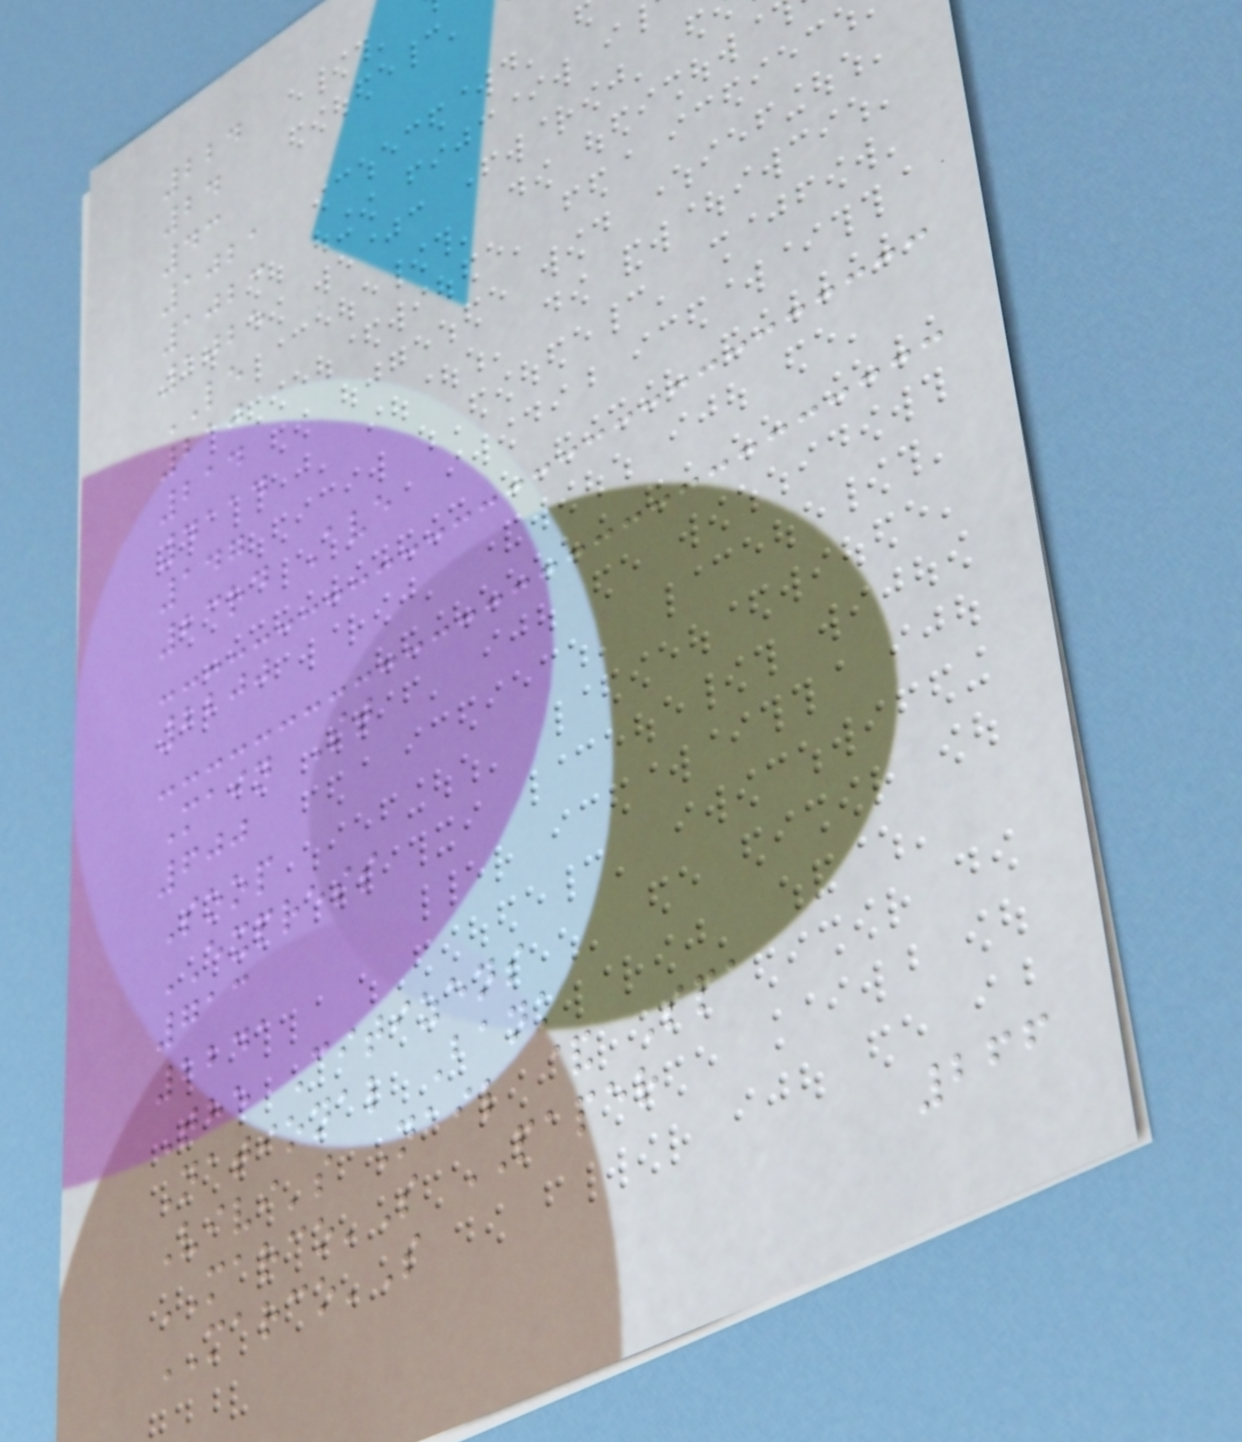224
24
43
1021
1023
1025
LE
210
214
4114
147
23rd Ave
2200
Main St
600
Soop
EXPRESS
713
2241
The Citizens
National Bank
Vivi's Nail & Spa
MARCO'S PAPER
MARCO'S
266
